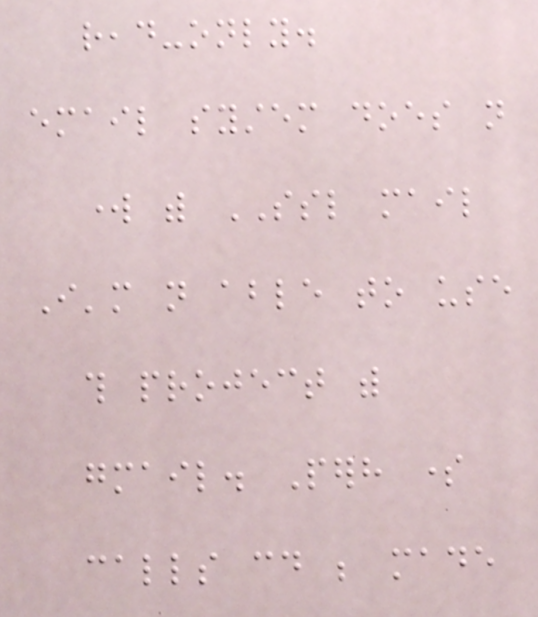read-only.
email system does not
work with SSL mail
I'm not able to use
this project with
gmail. Perhaps some
calls could be made
